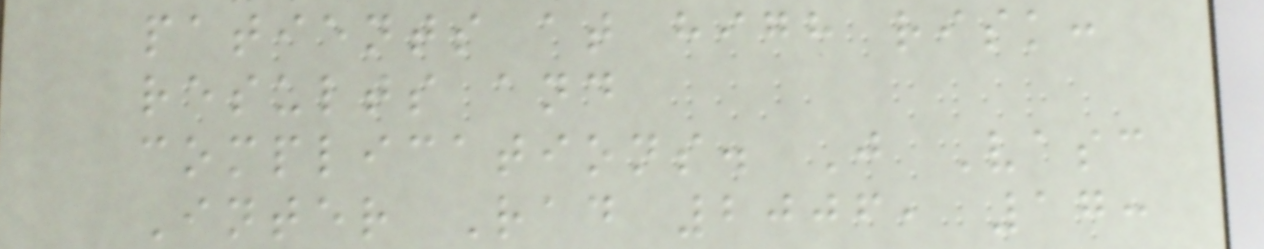patients at high risk:
results and
complications. J Vasc
Inter Rad 2006, 17:
